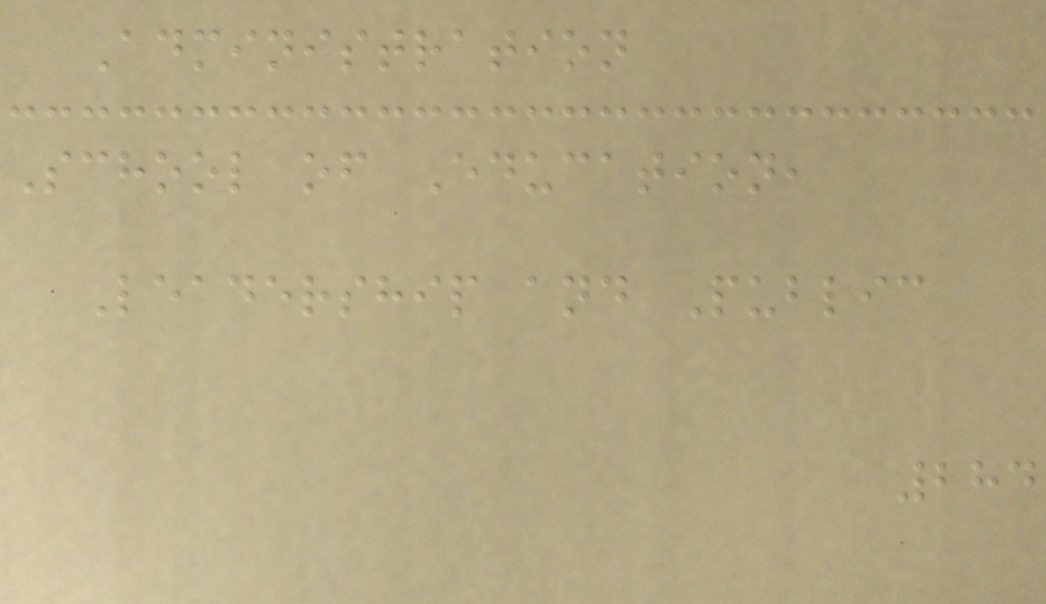Administration
School of Education,
Leadership and Public
284
